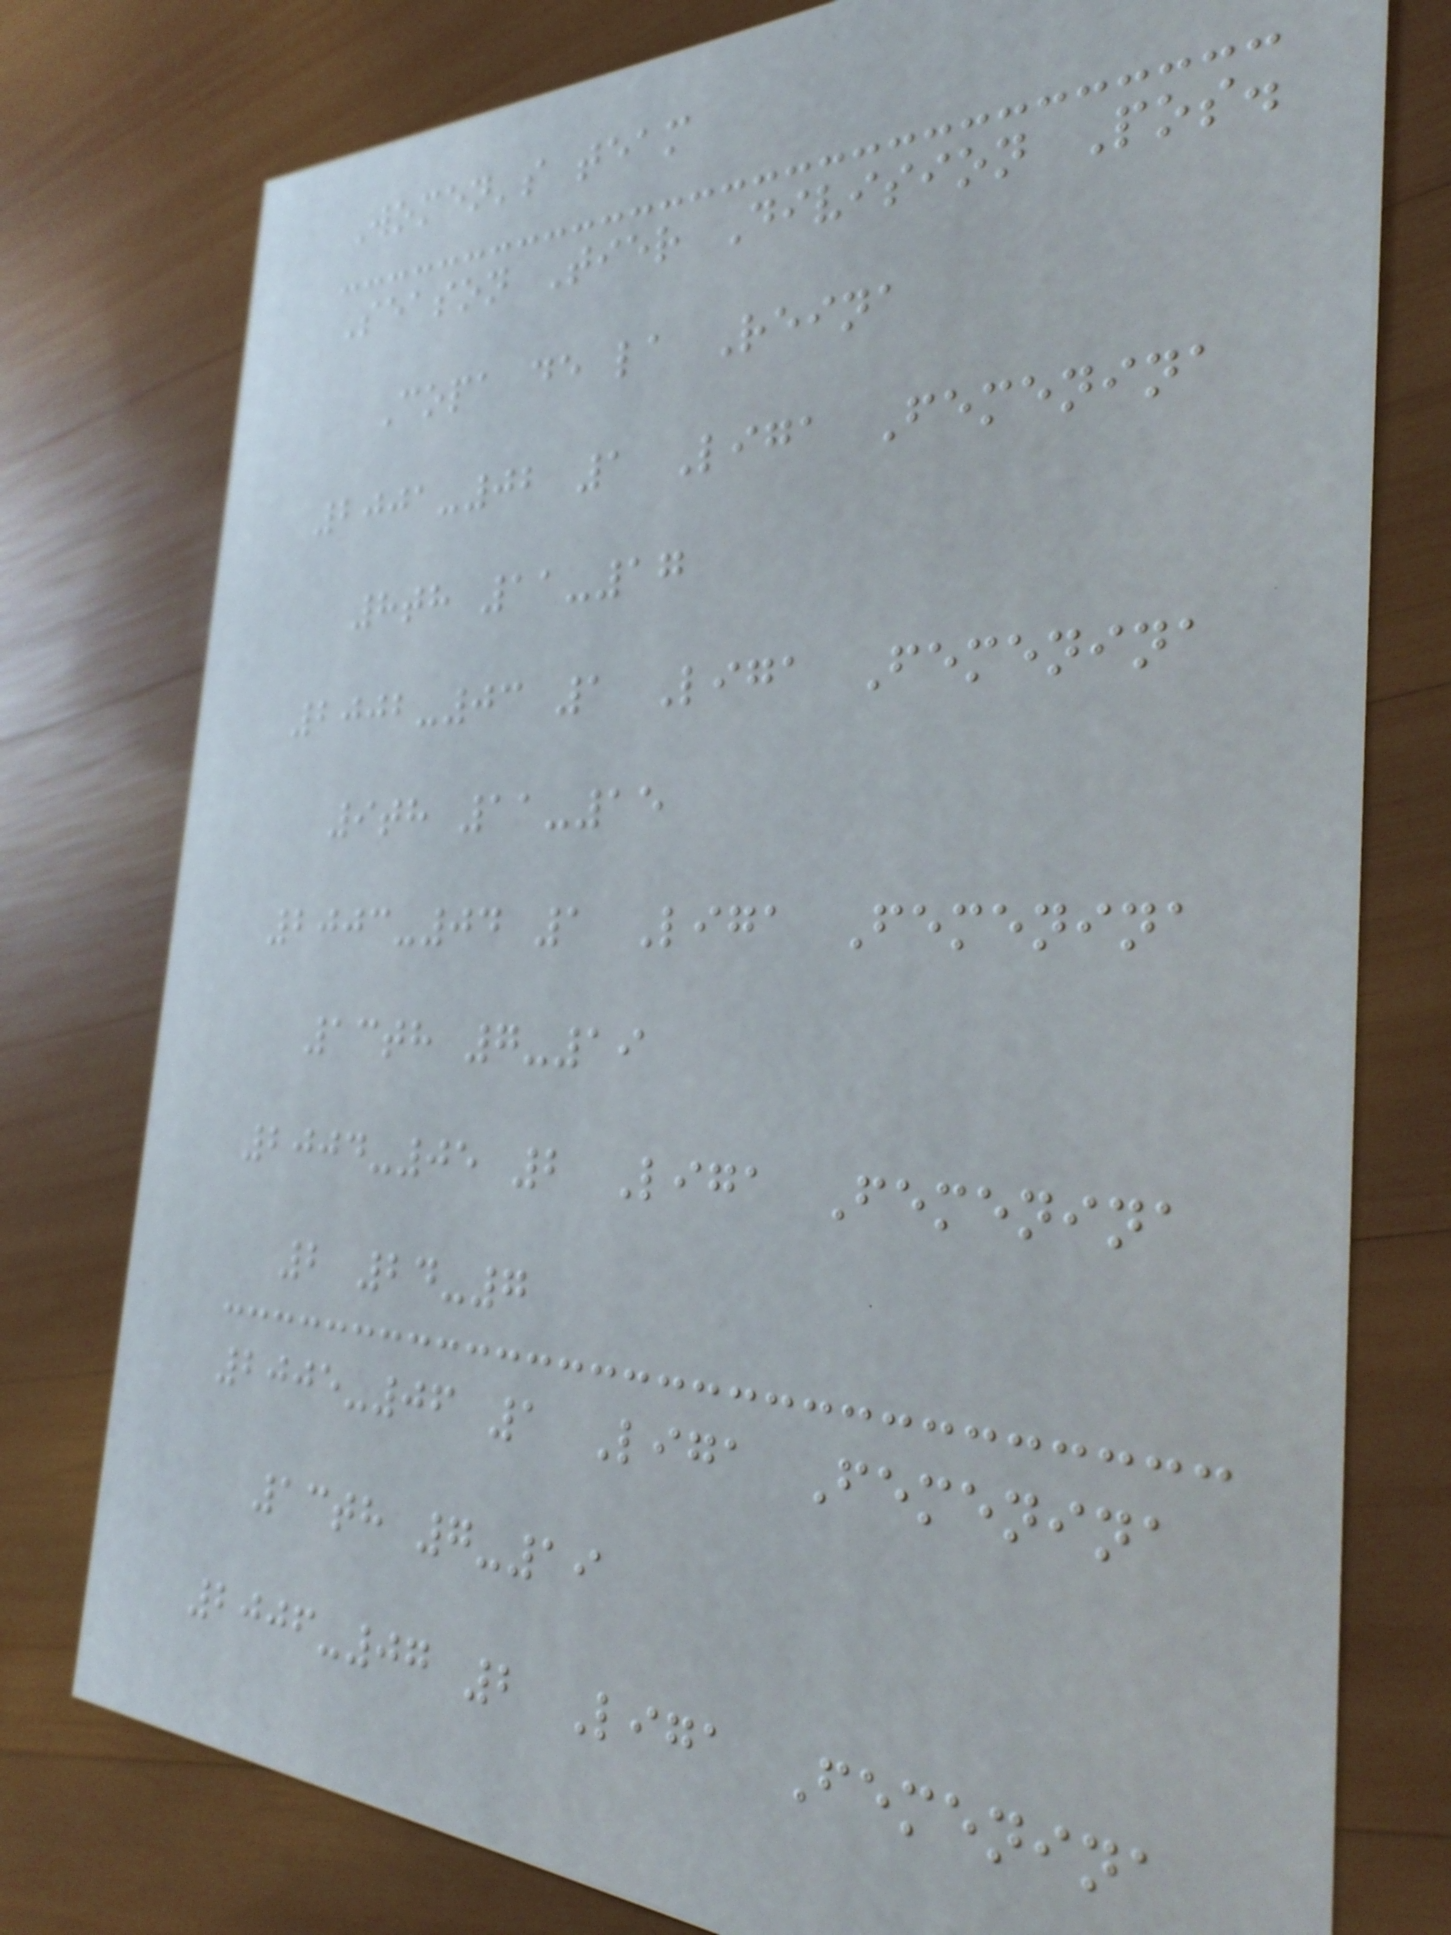Women's team
Season Tier Division Pos.
Copa de la Reina
2001-02 1 Liga Femenina
8th 11-17
2002-03 1 Liga Femenina
9th 11-15
2003-04 1 Liga Femenina
13th 7-19
2004-05 2 Liga Femenina
2 24-7
2005-06 1 Liga Femenina
13th 7-19
2006-07 2 Liga Femenina
